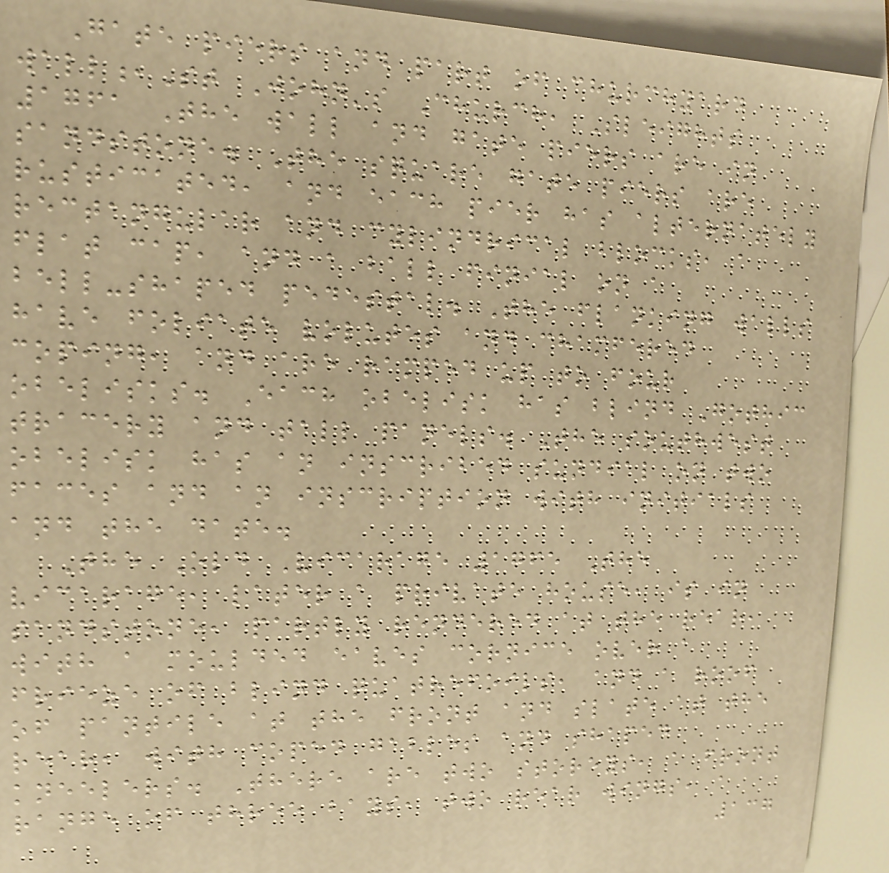Gate piers and part of churchyard
wall,St John's Church, Sleights
1761 The wall and gate piers are in
sandstone. The square gate piers are
rusticated, and each pier has alternately
rectangular and cylindrical blocks, a
flat cap, and a ball finial on a
bell-shaped pedestal. The flanking walls
have foliate volutes and chamfered
coping, and are ramped up to four
obelisks. Each obelisk has blind Gothic
tracery and tall panels. The southwest
obelisk has an inscribed sundial on two
faces and an inscription with initials
and the date.
The Old Vicarage 1765 The
vicarage, later a private house, is in
sandstone, partly rendered at the rear,
with a moulded eaves cornice over a
frieze of blind quatrefoils, and a roof
of pantile at the front and slate at the
rear, with coped gables and shaped
kneelers. There are two storeys, a front
range of three bays, two rear wings, a
137
